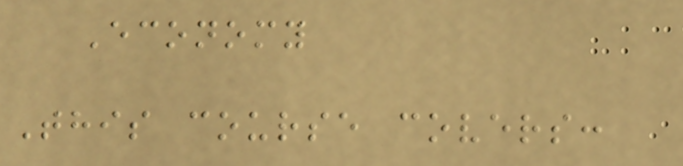Economy
This course covers:
